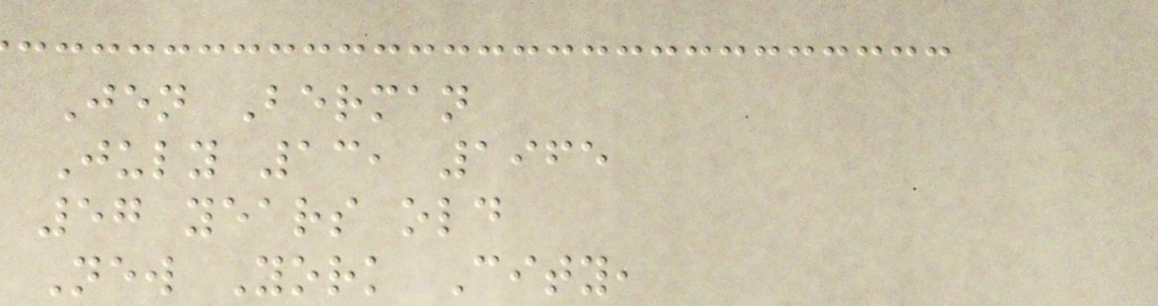Jen Berman
July 13, 1965
57 years old
New York City,
